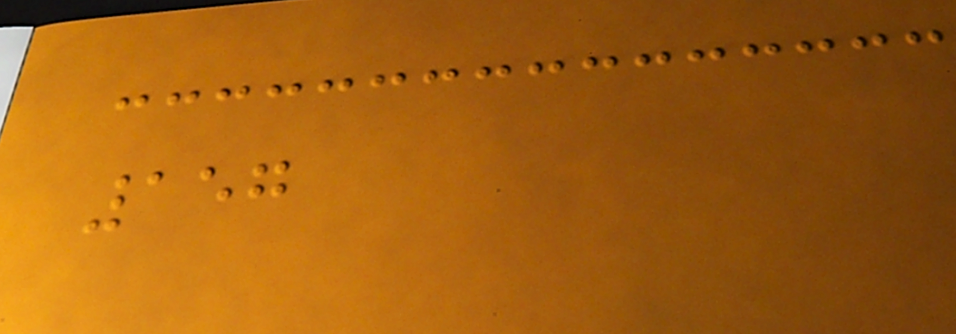157
